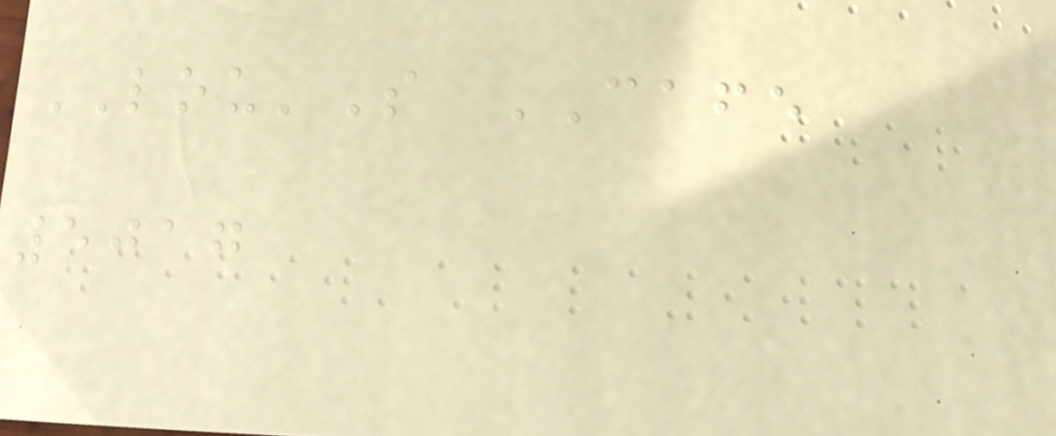LOU'S CAFE
5017
